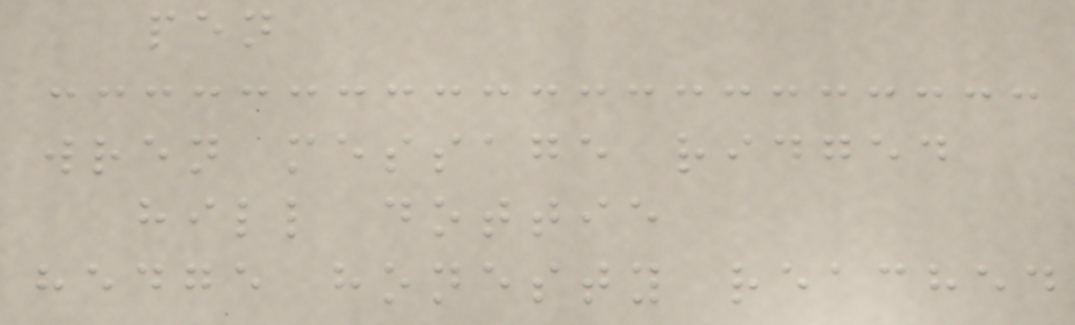pen
wren message ridged
hill dottie
hedge honesty reached
